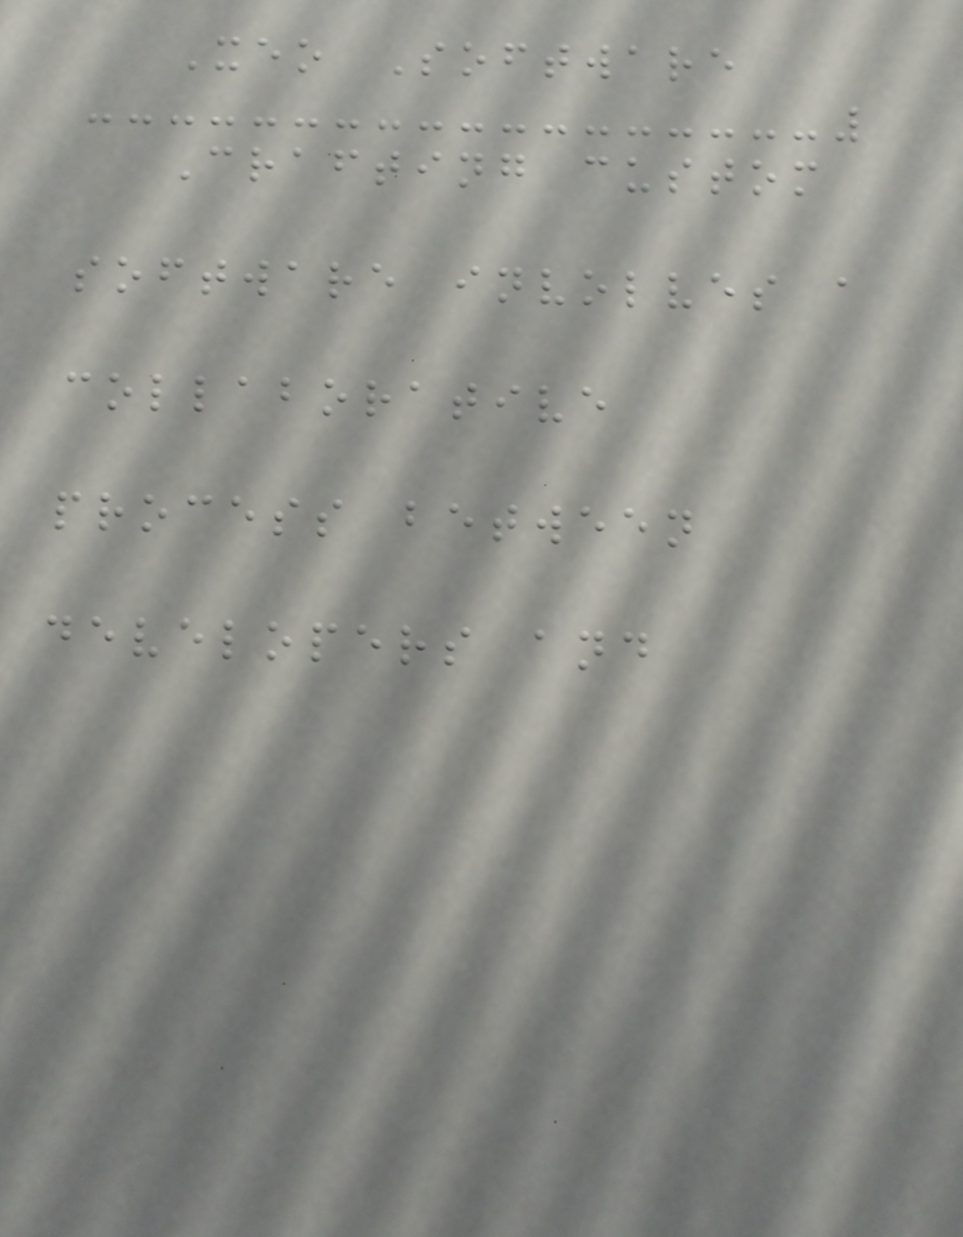Xeo Software
Crafting custom
software involves a
collaborative
process between
developers and
